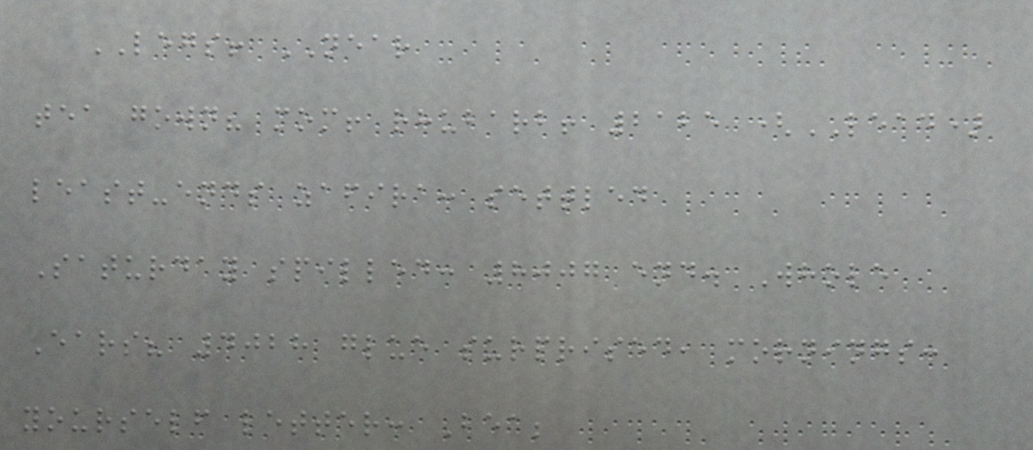LEGS! NEAR
tea gown? mom! rhubarb! 2125 (LEAD)
least-ends zafira: settled
Saturday spilled: 8007 end. Whole
Ears? 4028 glue surprised, mornings:
yourself letter: Bea;
